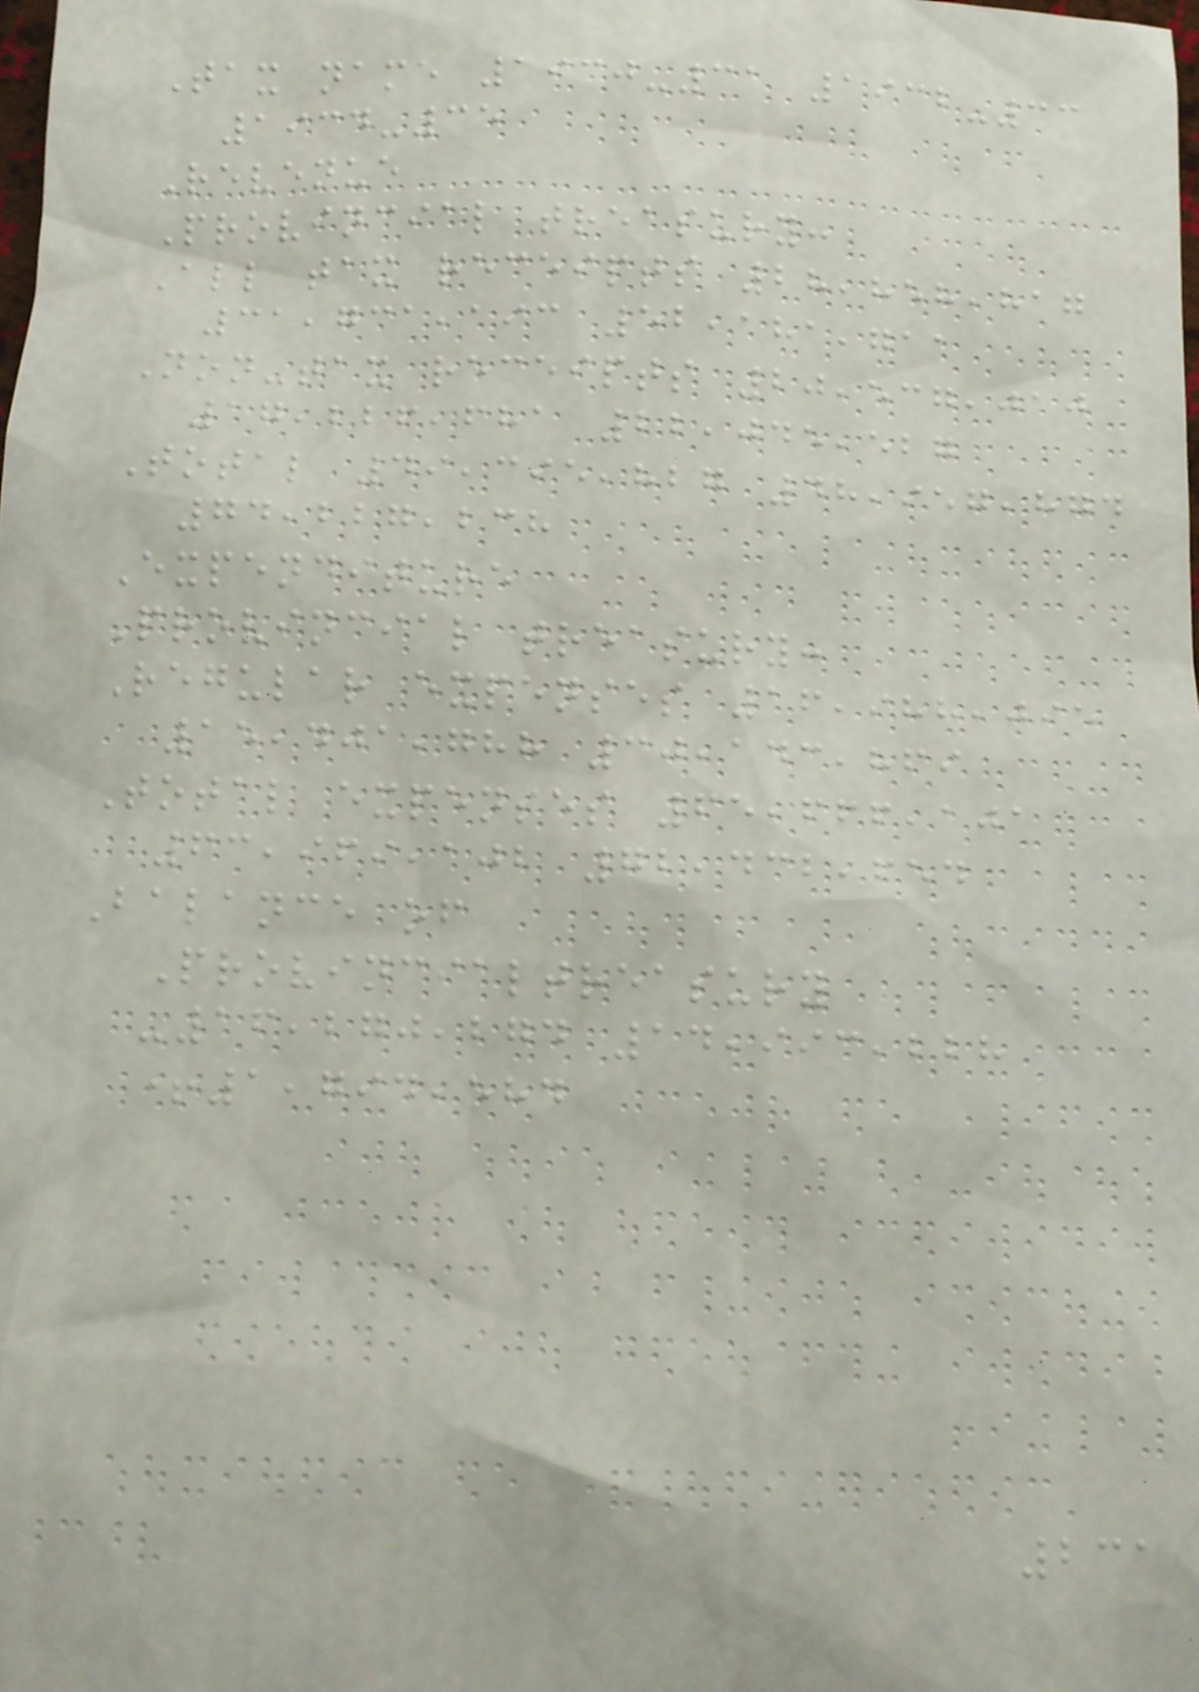Tax name 1930-31 1932-33
1934-35
Revenue
Provincial treasury:
All tax receipts 28,858,817
31,731,193 52,181,711
Non-tax receipts 20,537,010
17,226,681 22,045,527
Total 49,395,827 48,957,874
74,227,238
Expenditure
Provincial treasury:
Regular expenses 16,988,095
15,401,788 30,143,869
Total expenses 65,666,101
63,969,102 72,432,654
Balance of
Provincialtreasury
-16,270,274 14,993,228
+1,794,584
231
